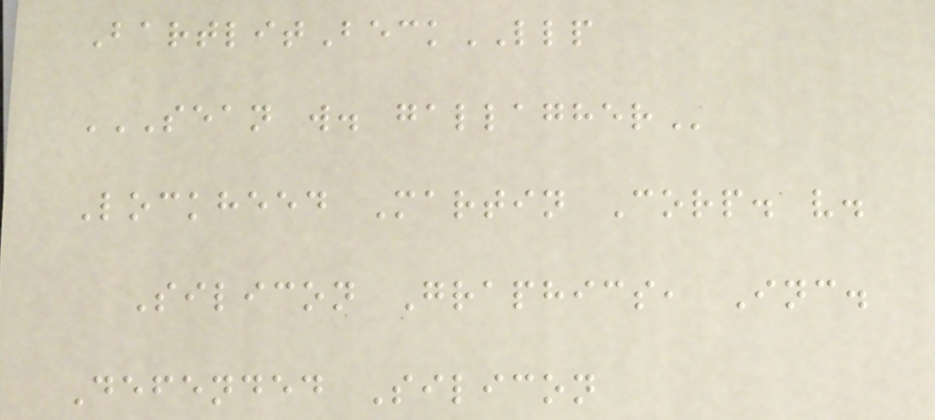BartlitBeckLLP
SEAN W. GALLAGHER
Lockheed Martin Corp. v.
Silicon Graphics, Inc.
Defended Silicon
